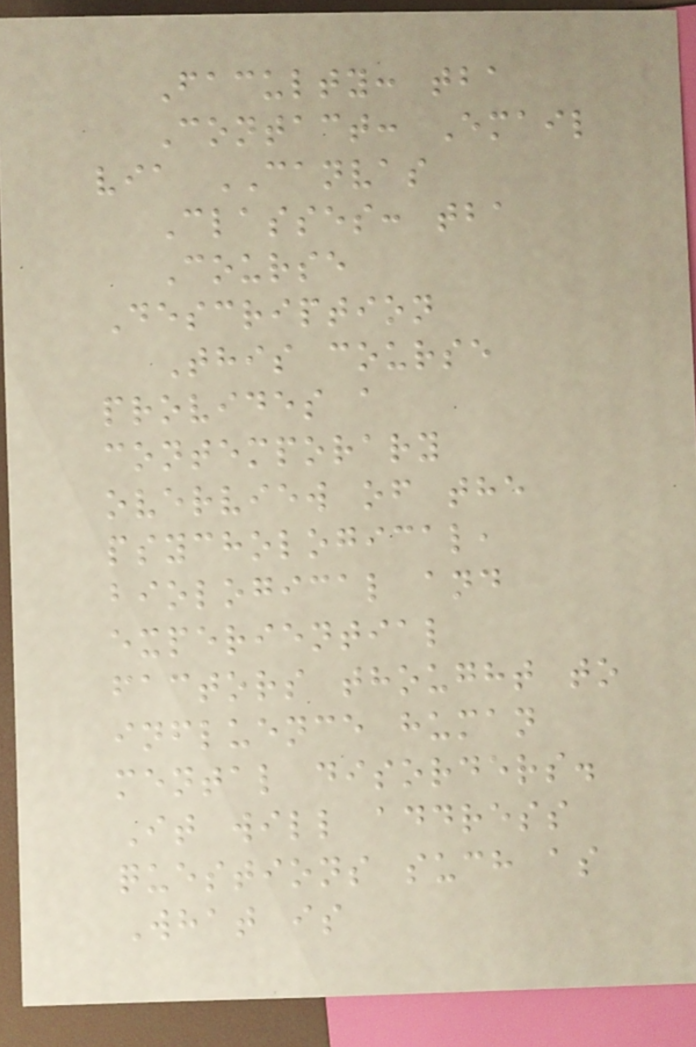Faculty: tba
Contact: Email
via CANVAS
Classes: tba
Course
Description
This course
provides a
contemporary
overview of the
psychological,
biological and
experiential
factors thought to
influence human
mental disorders.
It will address
questions such as
What is
